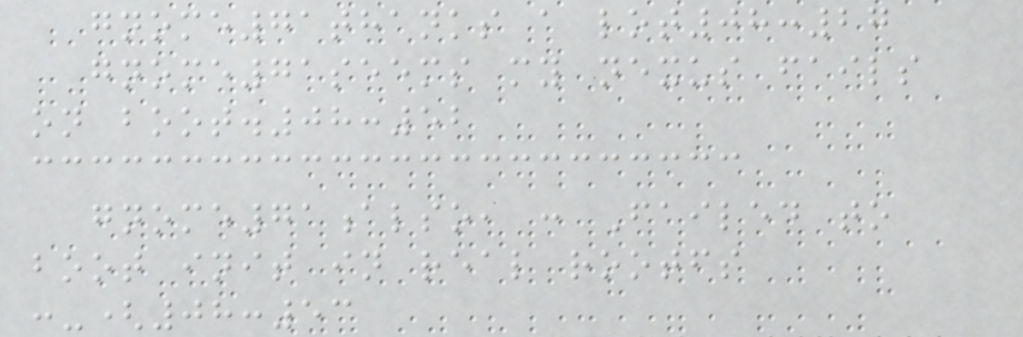gnome71thanks a lot08:27
gnome71seems my nexus fails
on boot.08:52
gnome71also, : Failed to
boot init in real rootfs
:-(08:53
